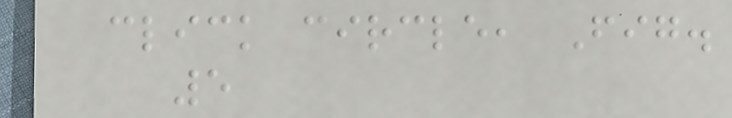click circle, Fig.
5
